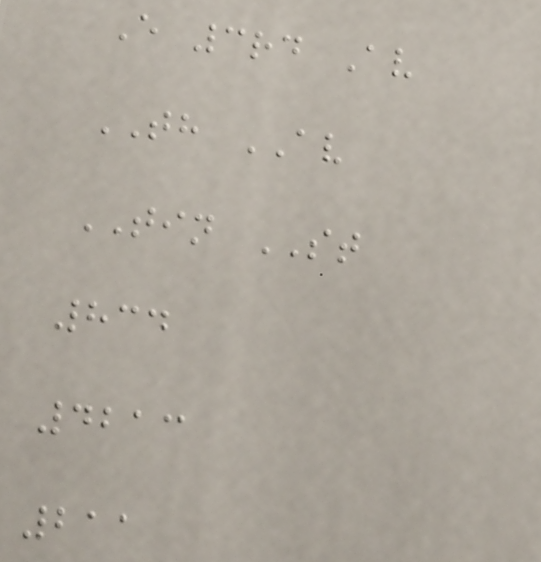E 3rd Av
TH AV
TIN ST
834
4213
211
